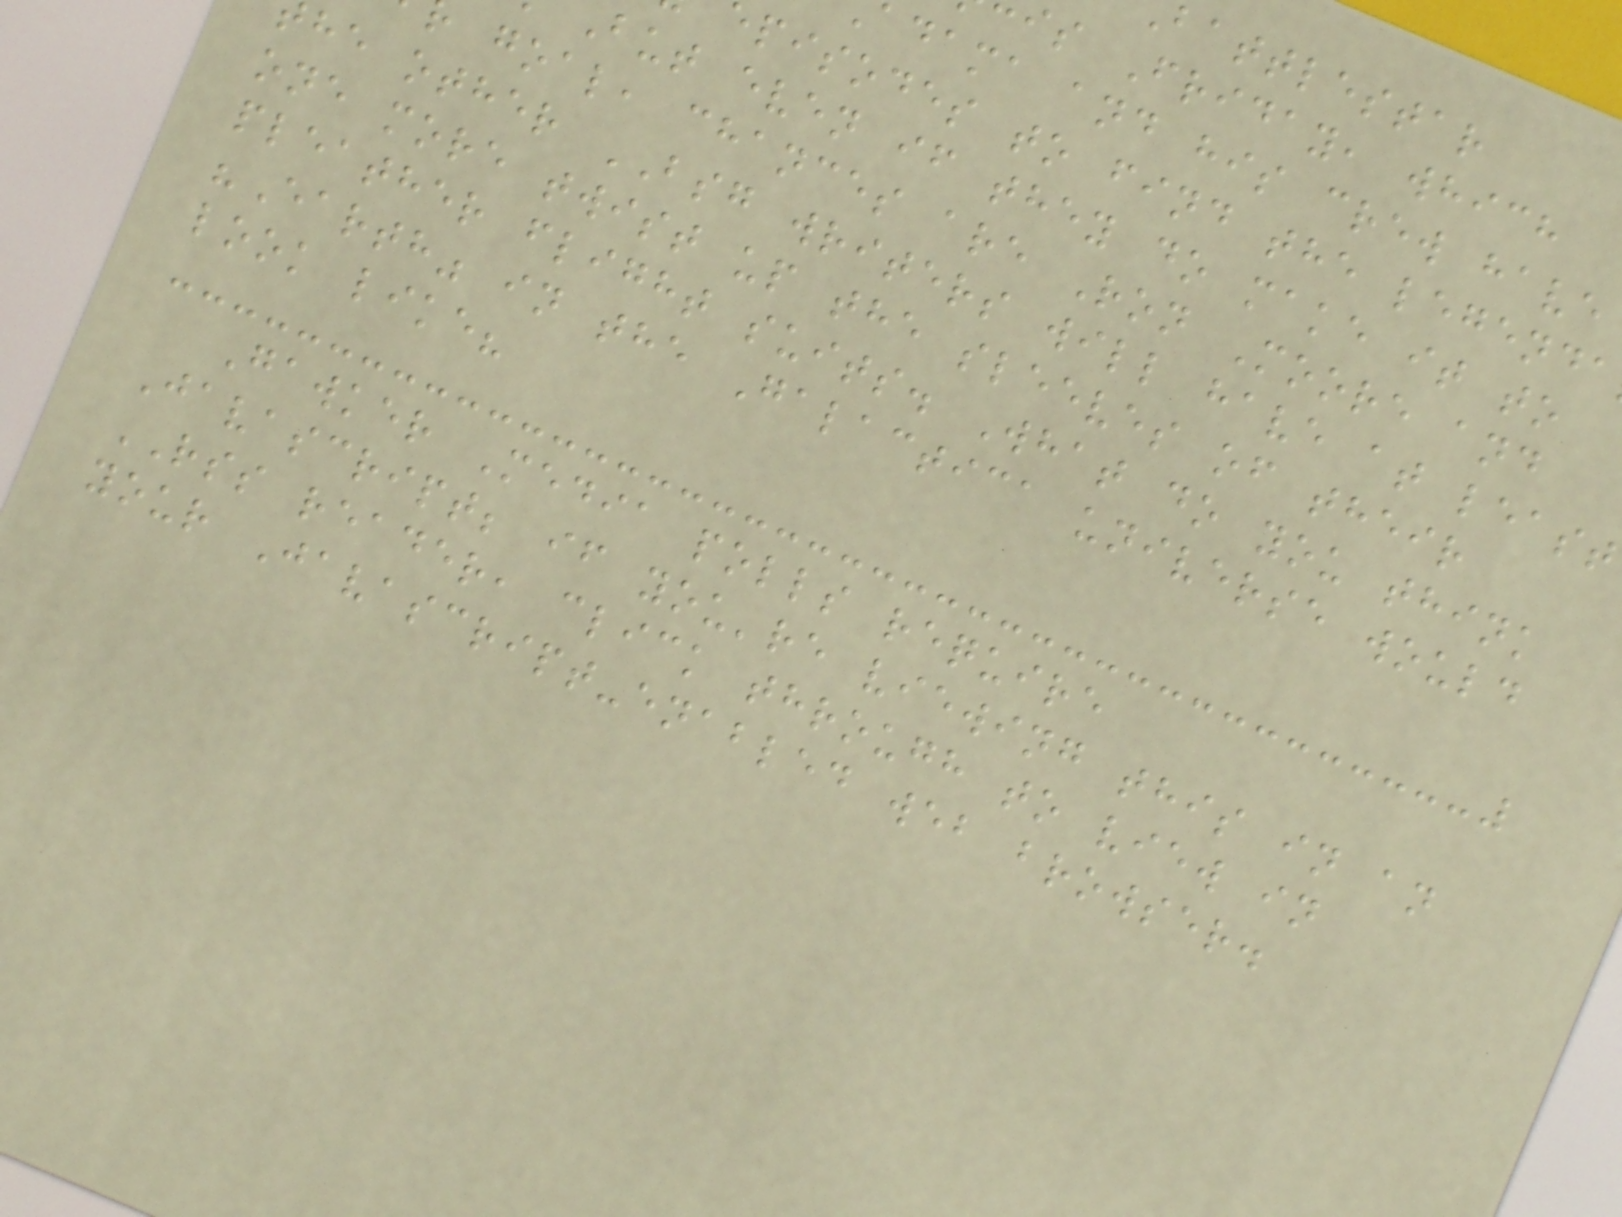battlestar
is Friday, which
adama and his crew have
episodes to find the legenda
but even if they do make it to
goal, chances are Ron Moore and
he other BSG writers will have at least
one more twist up the sleeves of their
pleather flight suits. What do you think
"Earth" in the Galactica universe would
look like?
Gawker Media polls require
Javascript; if you're viewing this in an
RSS reader, click through to view in
your Javascript-enabled web browser.
